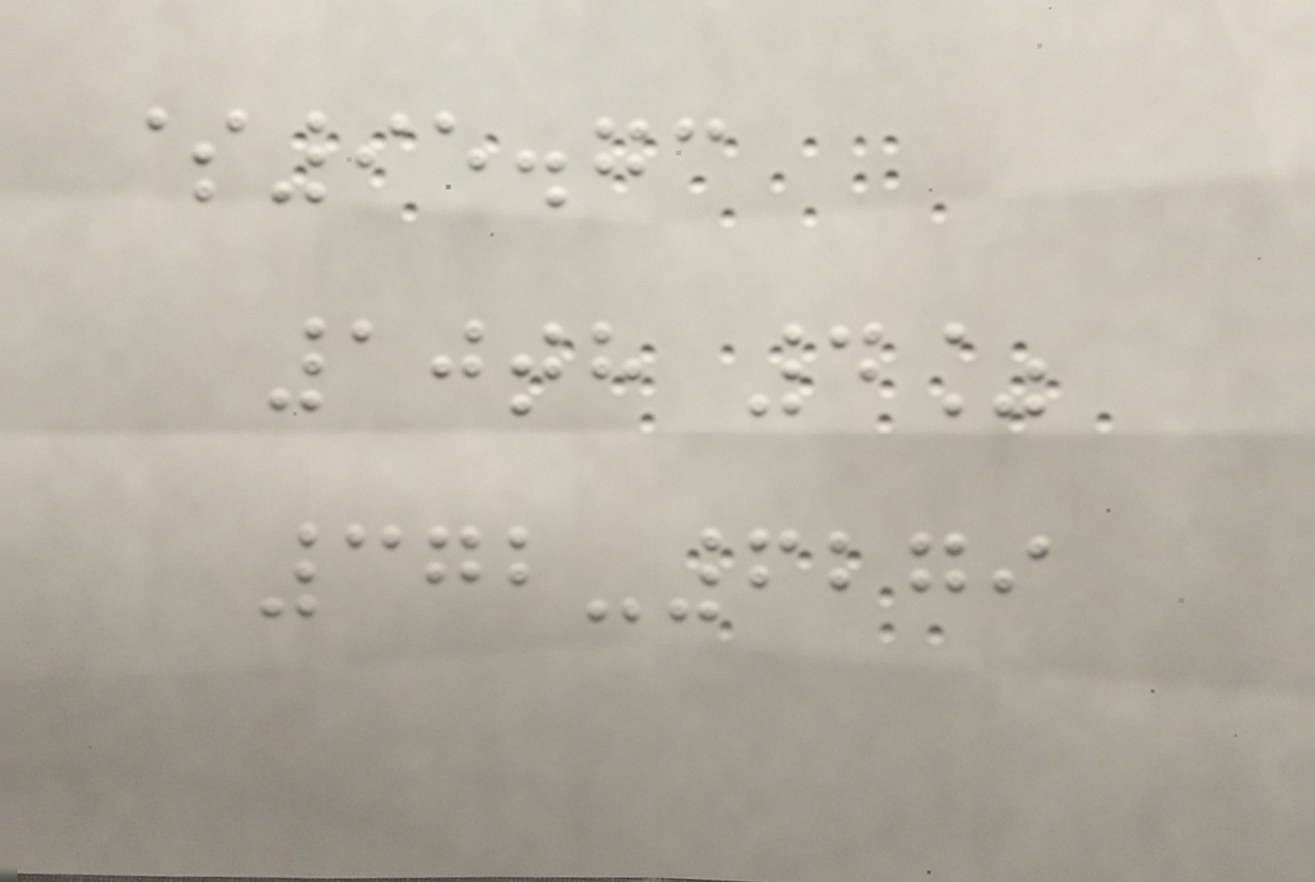$95.73
10th 4%
372-6279
